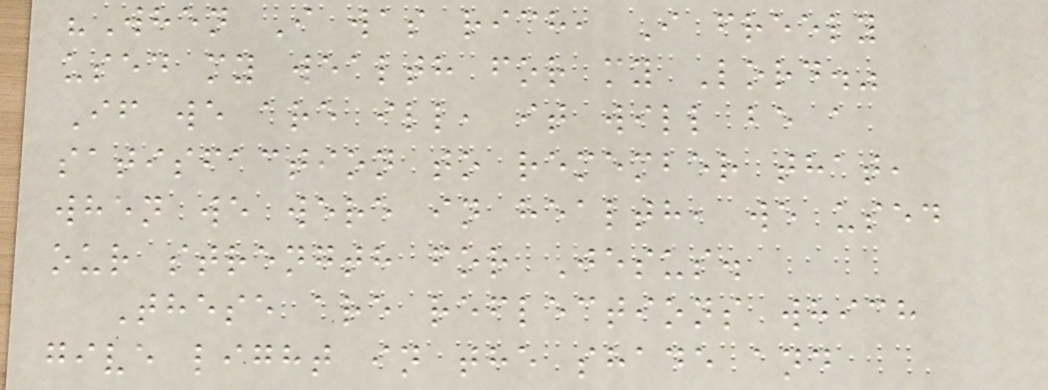"When I was rich, I freely
used my wealth for my Lord."
If we are ill, it will be a
satisfaction to remember that,
when we were in health, we used
our strength for Jesus.
These are reflections which
give light in the shade and
